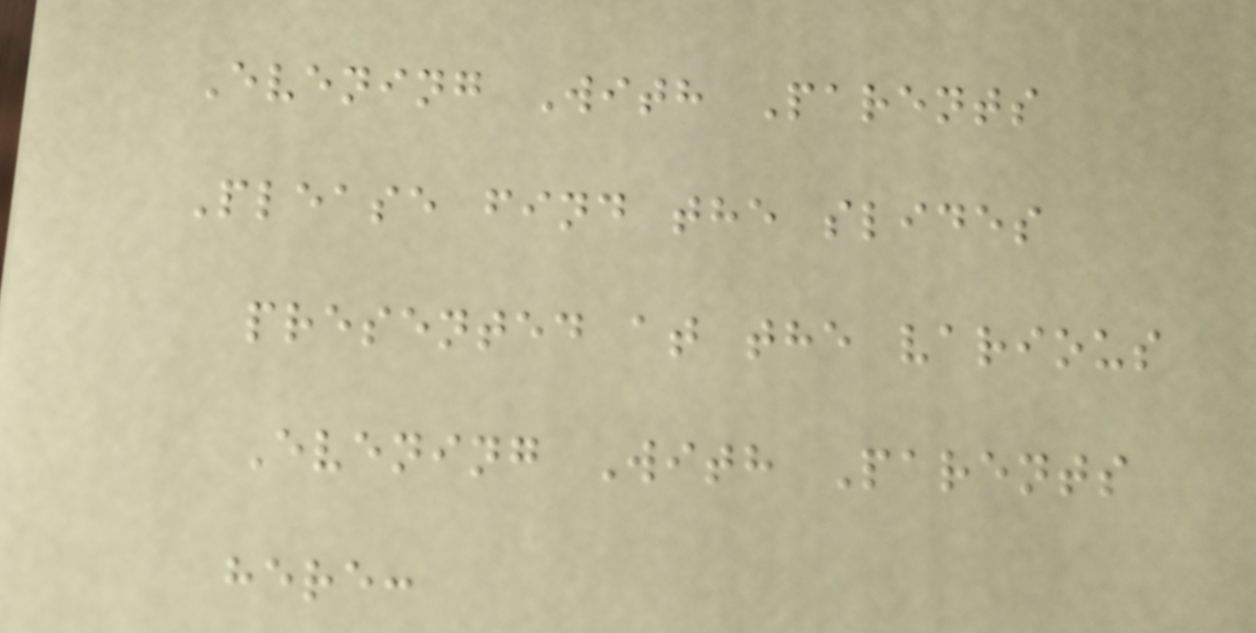Evening With Parents
Please find the slides
presented at the various
Evening With Parents
here:
